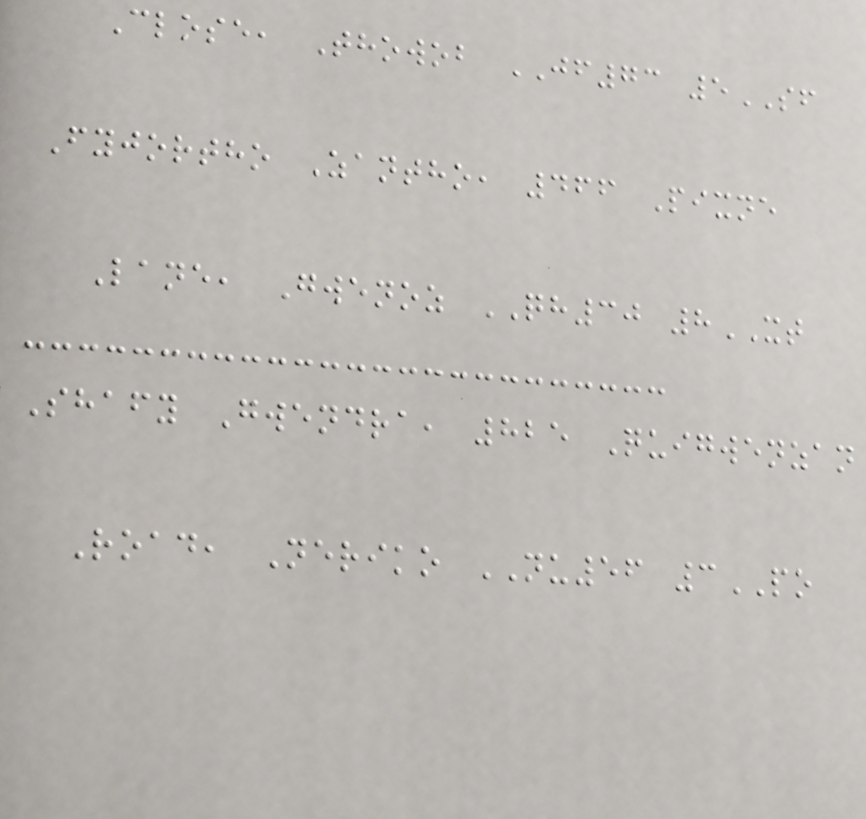Close, Thowob JF73 5SF
Fyjortho Zantho, 466 Pixne
Lane, Gwenoz QH30 8XT
Shafy Gwendra, 825 Quigwenzan
Road, Neriko NU56 3PO
